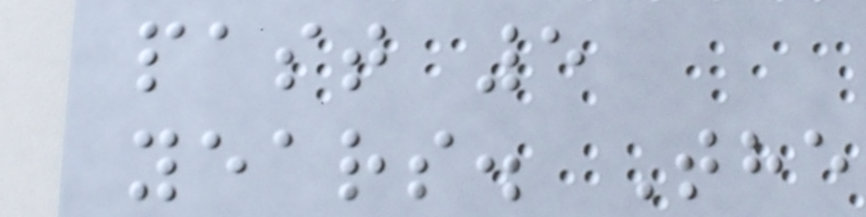past 5
years. The
